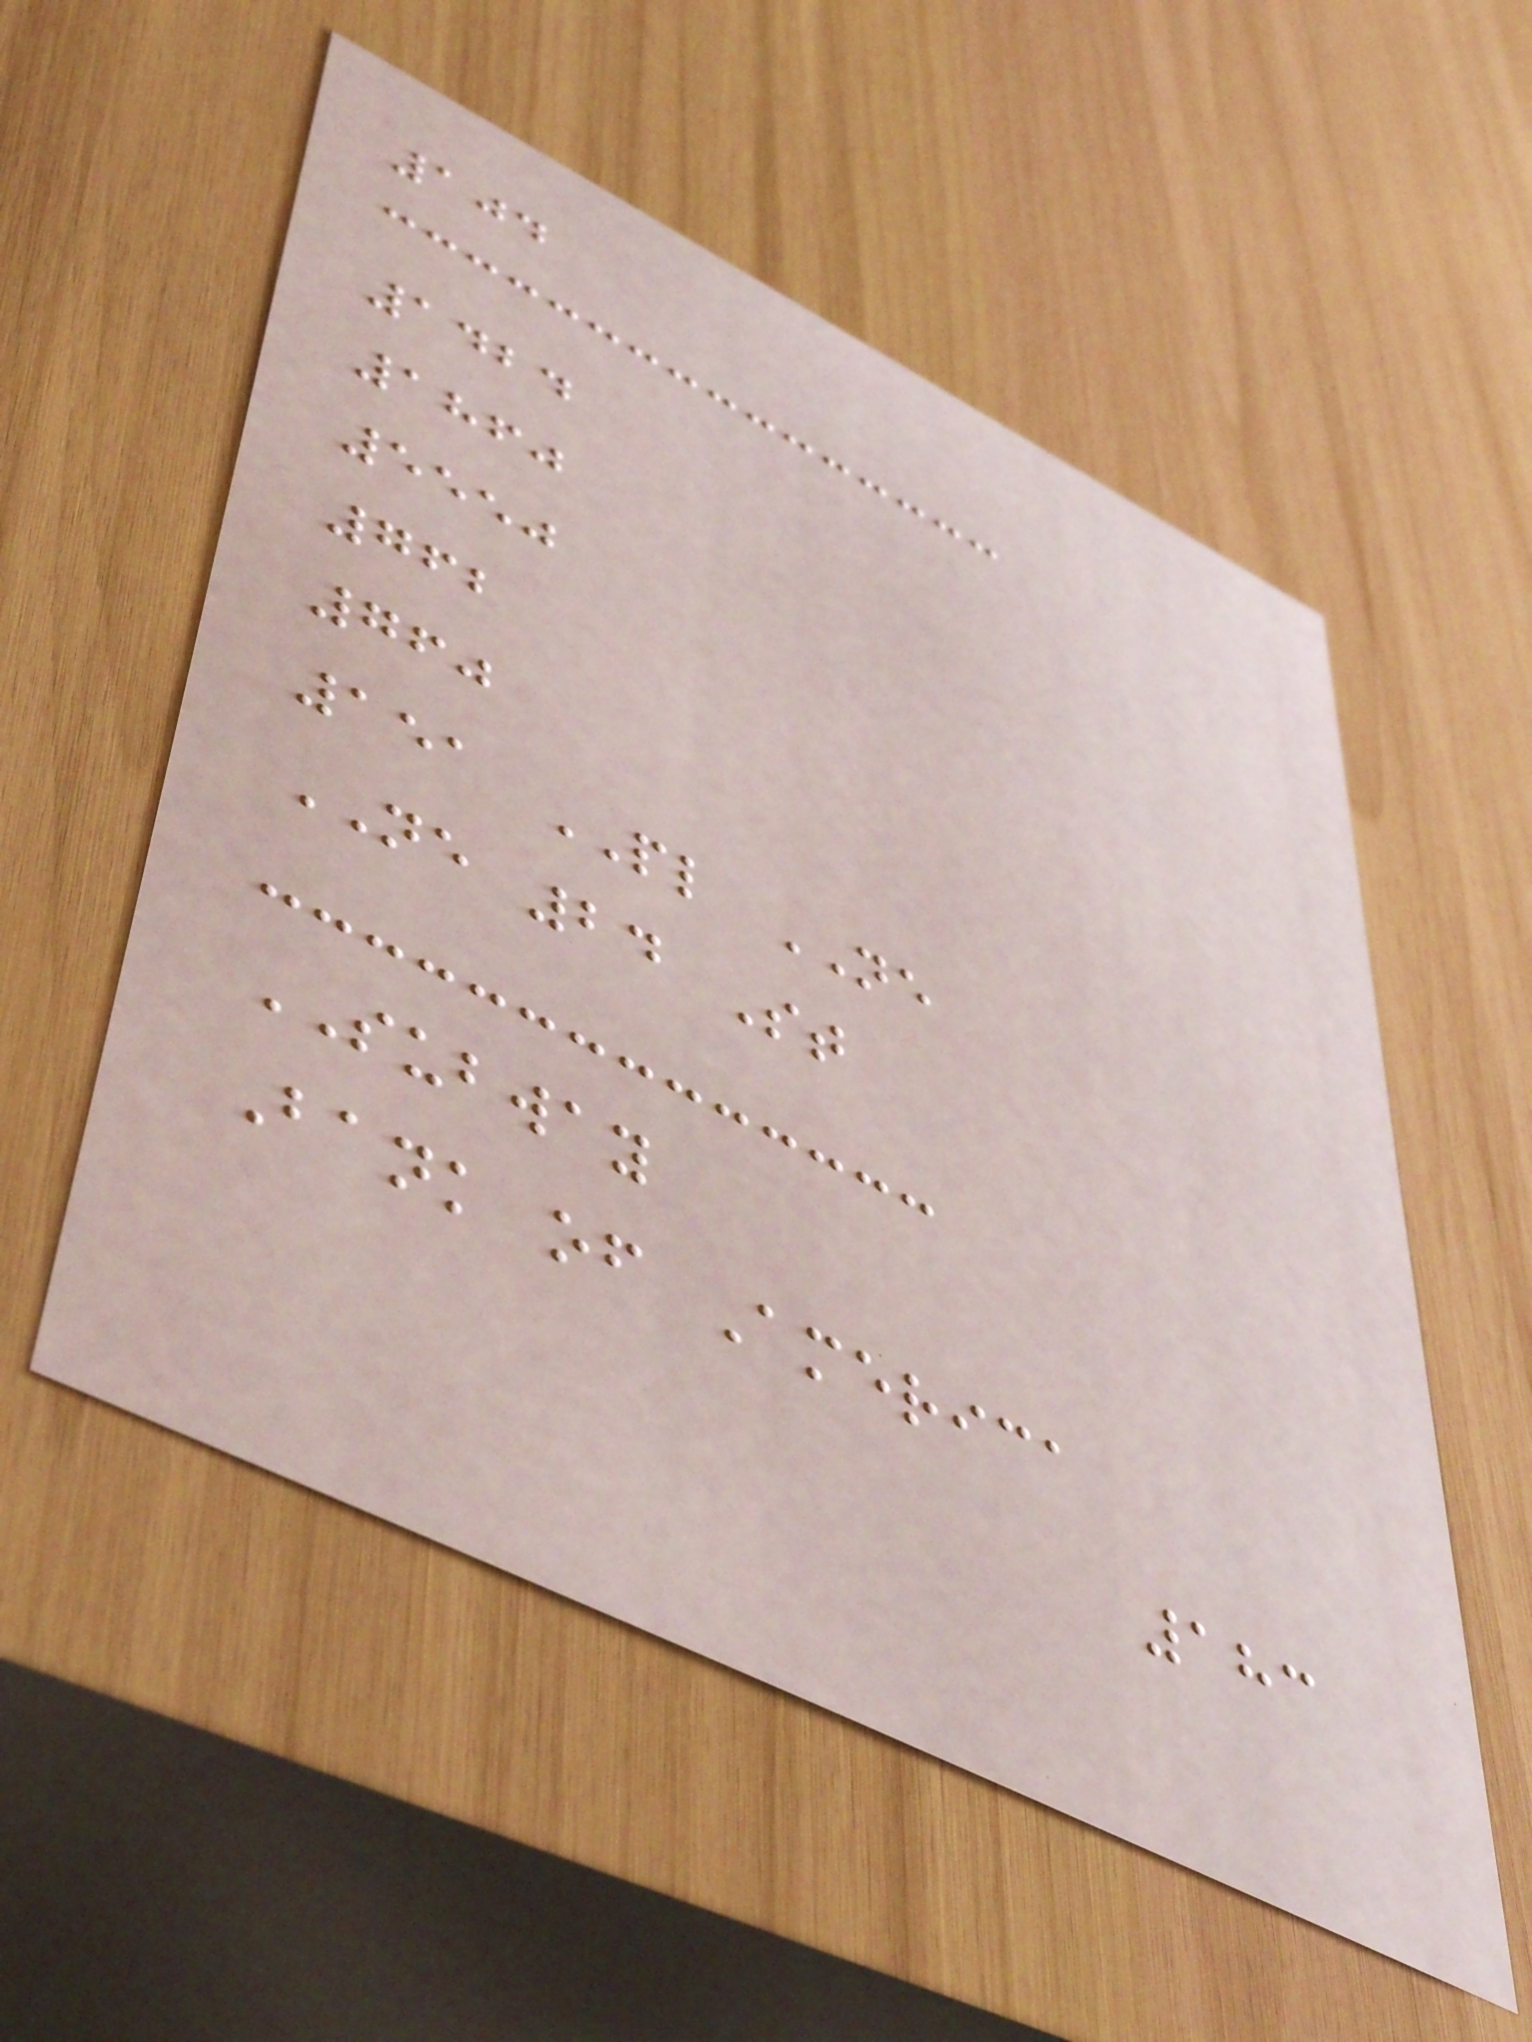104
1424
1860
5550
762
760
151 PL NE
NE 24 St
SUBWAY
Bank of America
183
